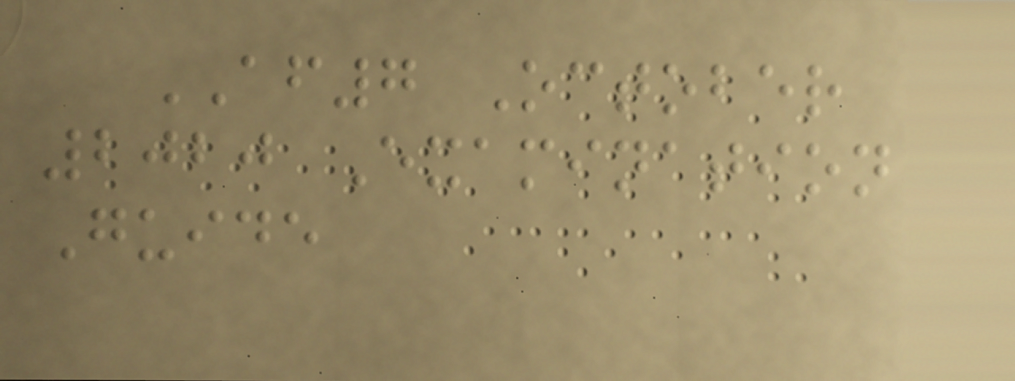AF7 October
2020 Examination
Guide
